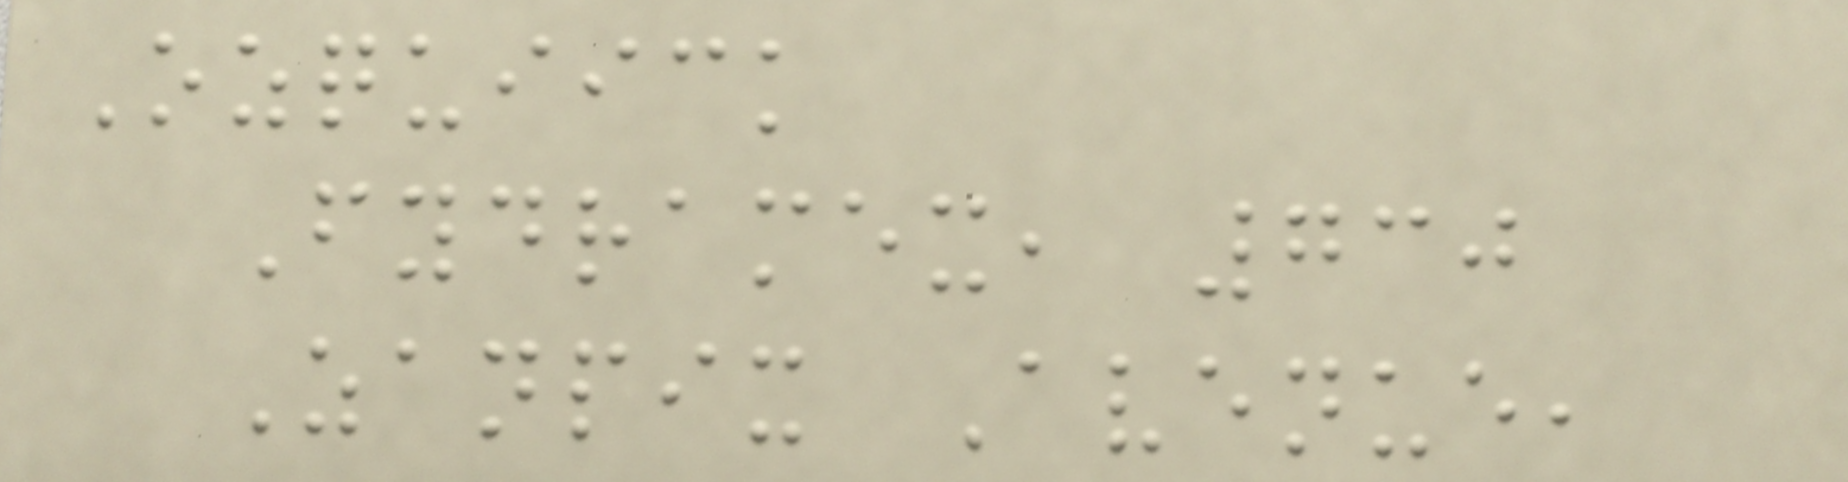Ozquiick
Fydramex, 730
Zanpix Avenue,
